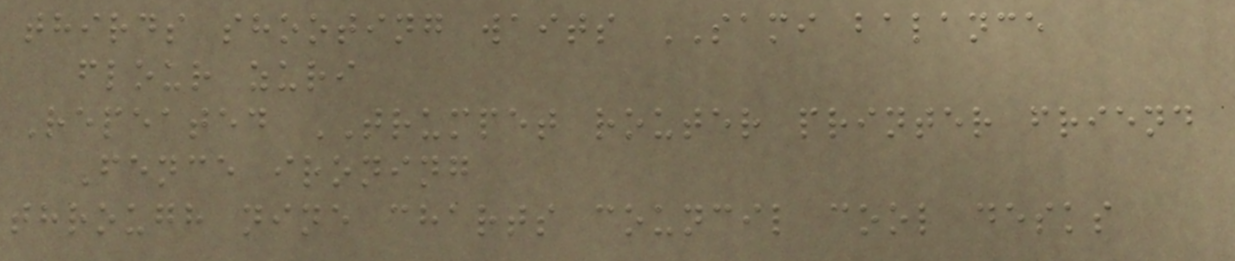thirds shooting waits SAMI balance
flour zuri
Repeated TRUMPET router printer friend
Fence ironing
through nine charts council cool desks
